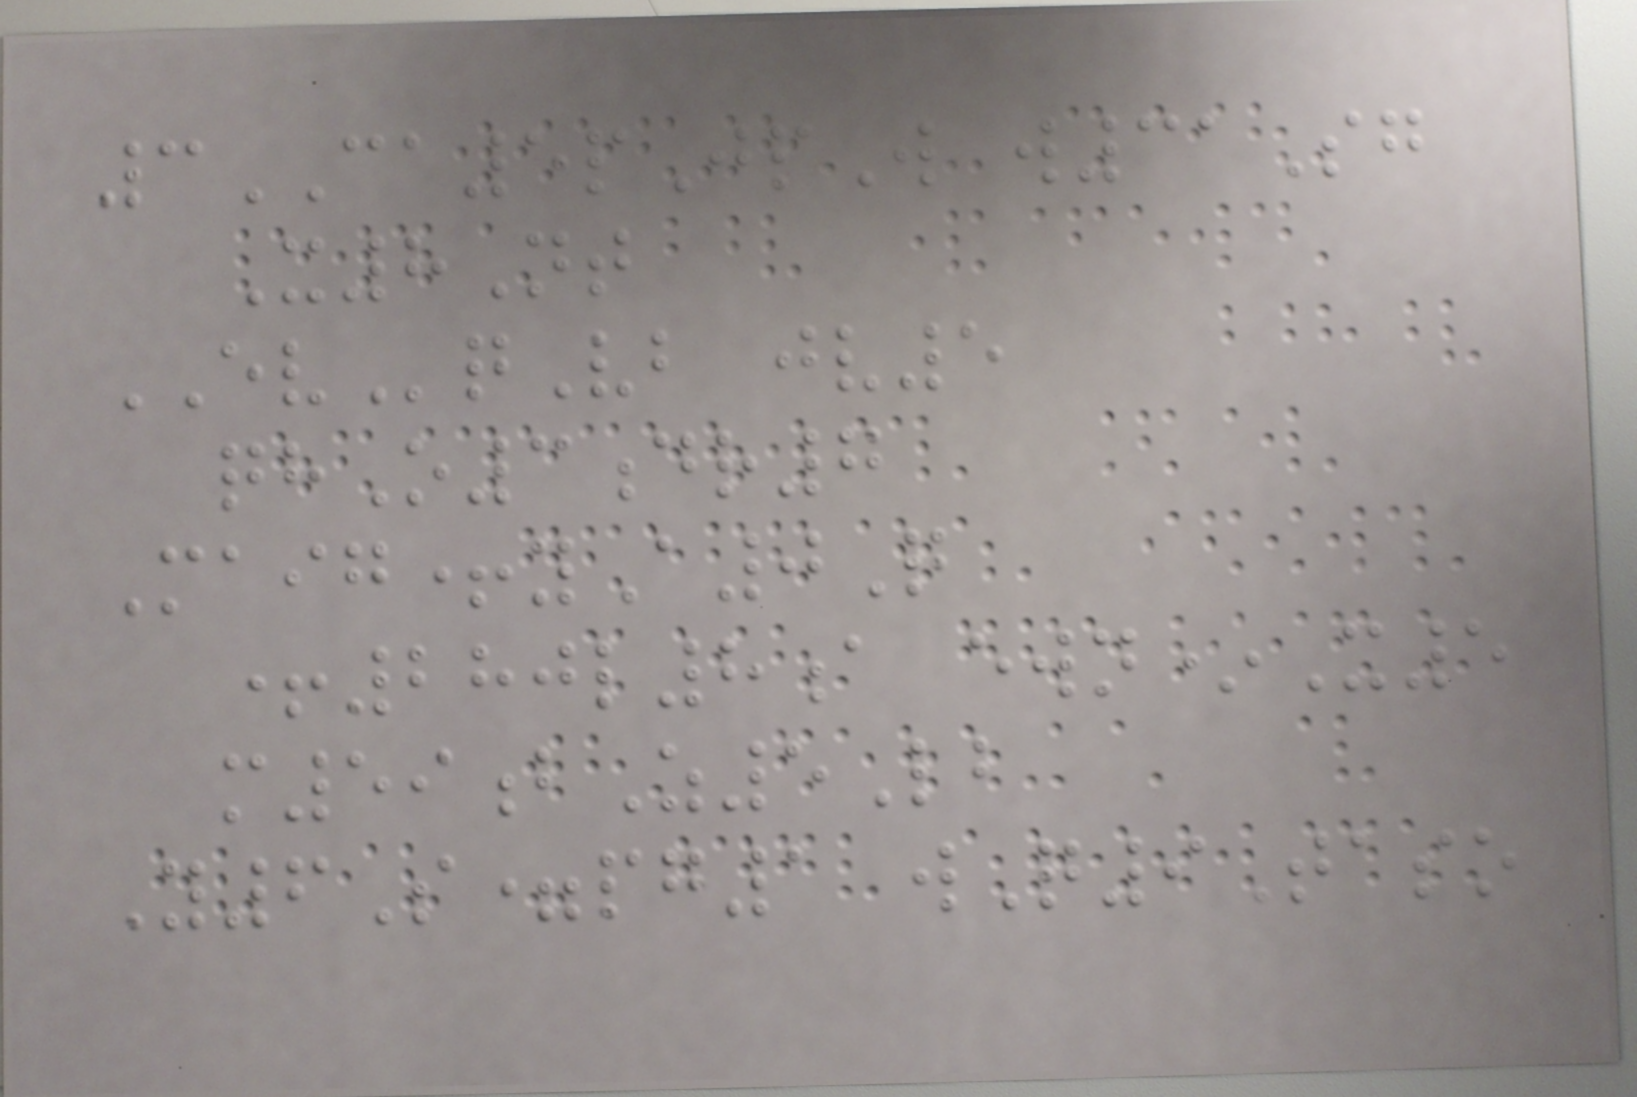3CA5pJpW w31Sg
X8Nt
EVqVb jv5
qhO3dr7
Maig+yA0Q
+280l8a ewn*X5
m59bZ5Lb
Y6S=pg1 wQ9Taso
